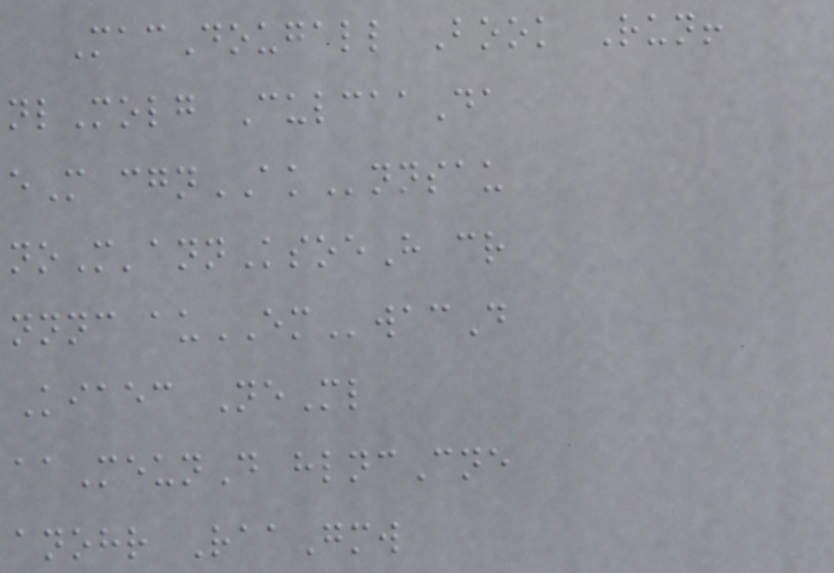MacDougall Book Run!
nlMolg CulcaaDa
eM cgnAKnnsau
noM'annKsoeH cr
nnnc auEMwacD
Kiaec NeMl
aaMeunD hlncCne
anohr RaaGmw
